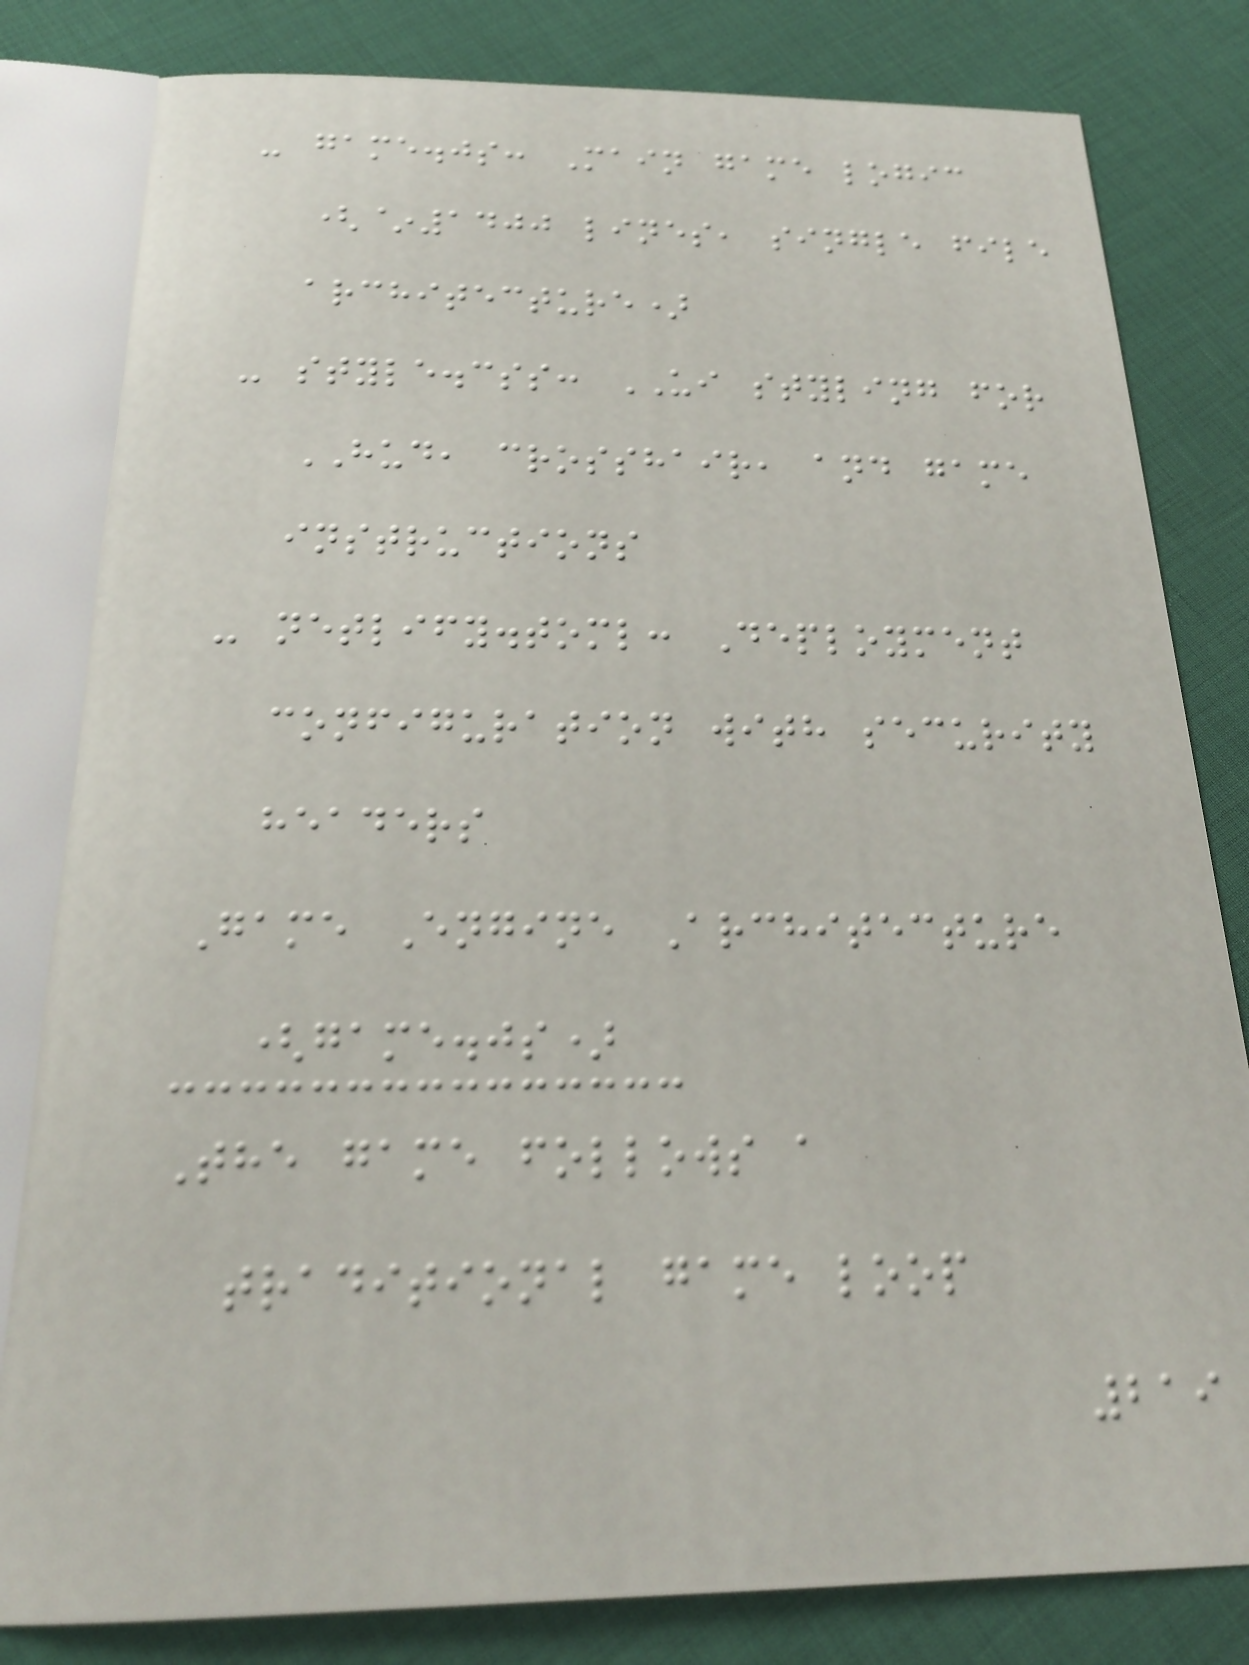- game.js: Main game logic
(~1400 lines, single file
architecture)
- style.css: UI styling for
HUD, crosshair, and game
instructions
- netlify.toml: Deployment
configuration with security
headers
Game Engine Architecture
(game.js)
The game follows a
traditional game loop
219
